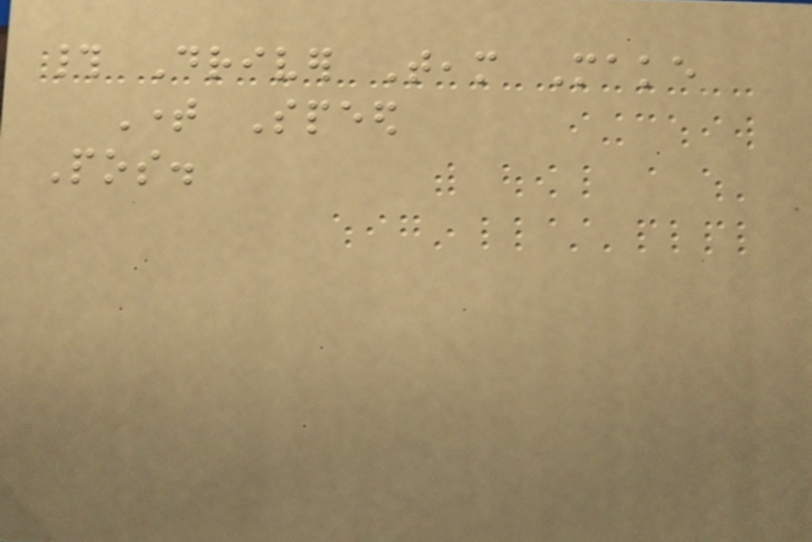# Driver Team Make
Time Speed
Pos.
